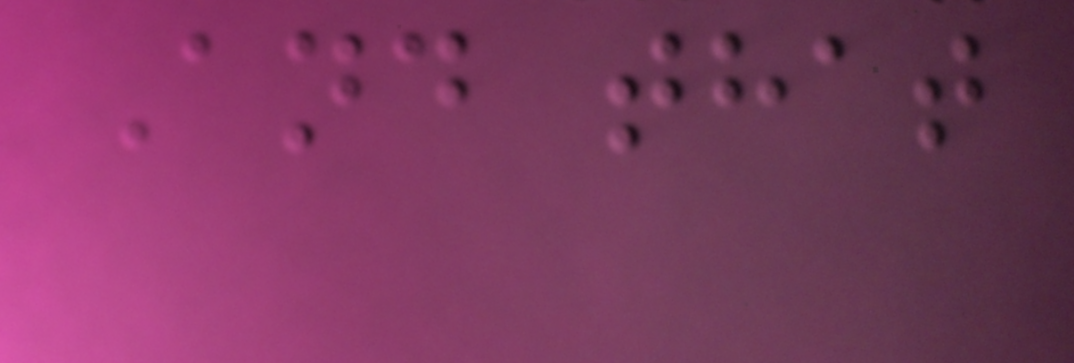And that
